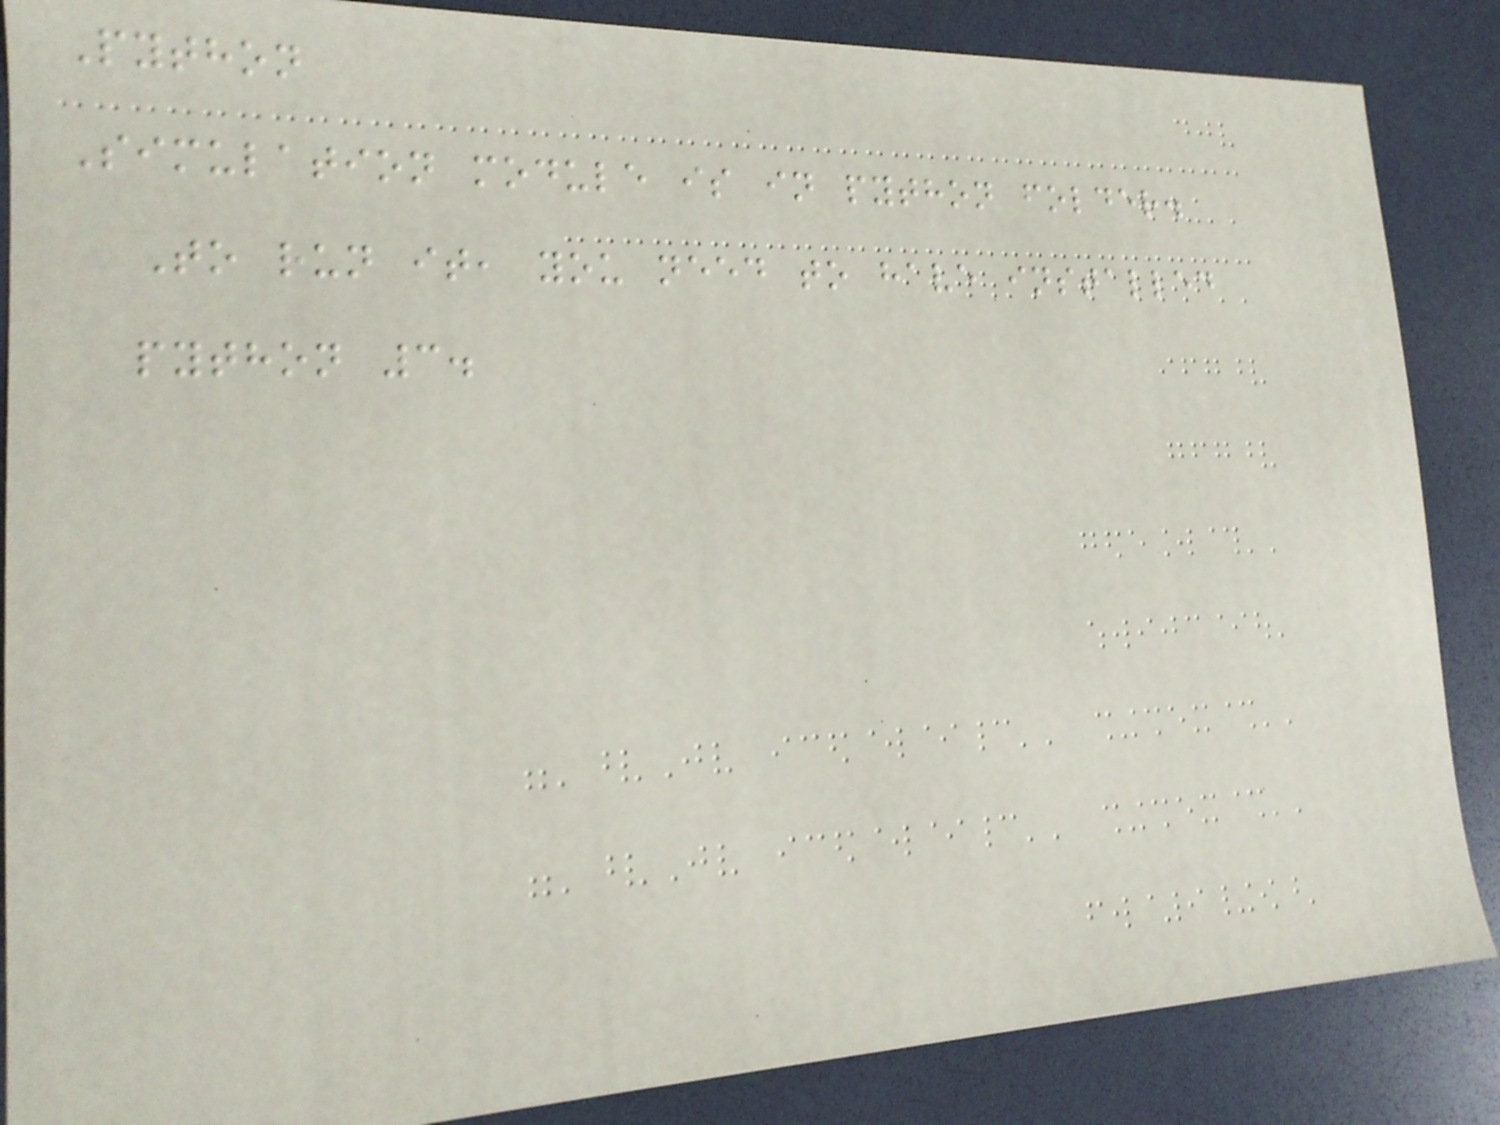Python
Simulation module is in python folder.
To run it, you need to have installed
python 3.
